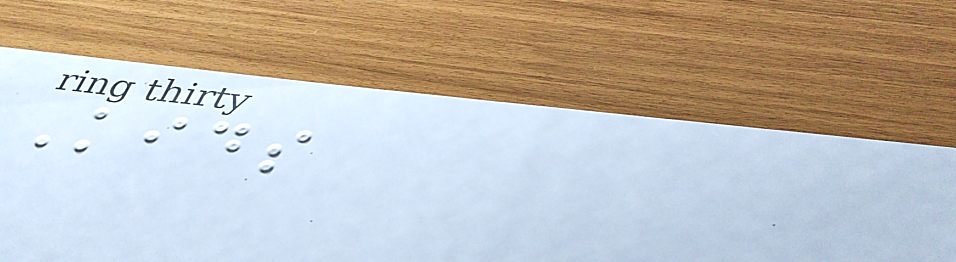Kids
